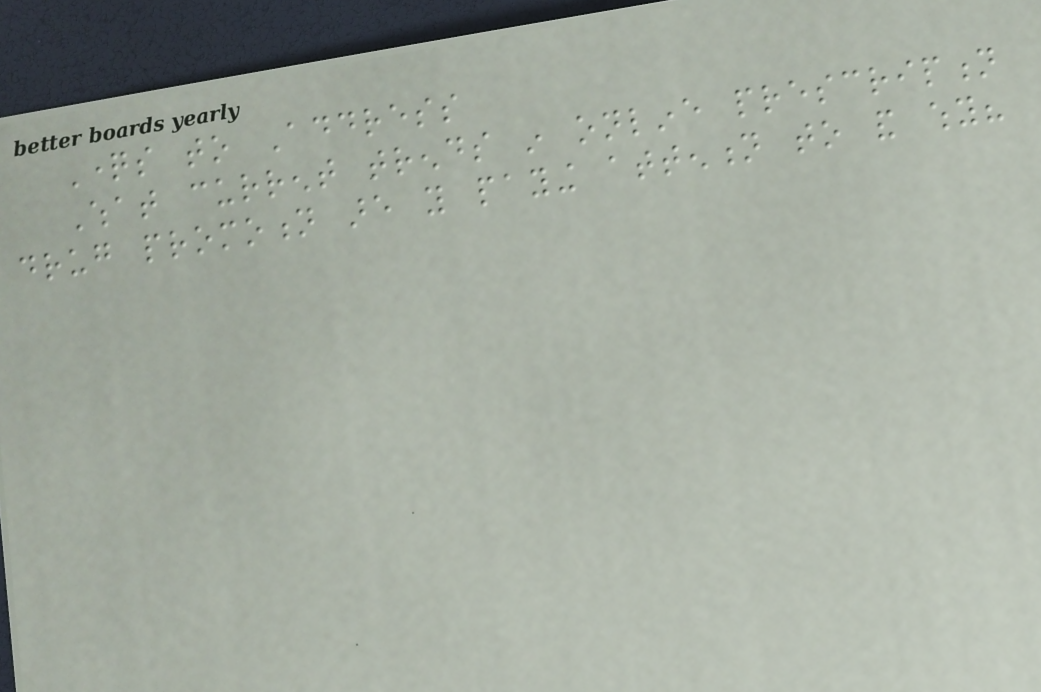Questions to Address
What current trends in online prescription
drug promotion are you paying attention to and why?
